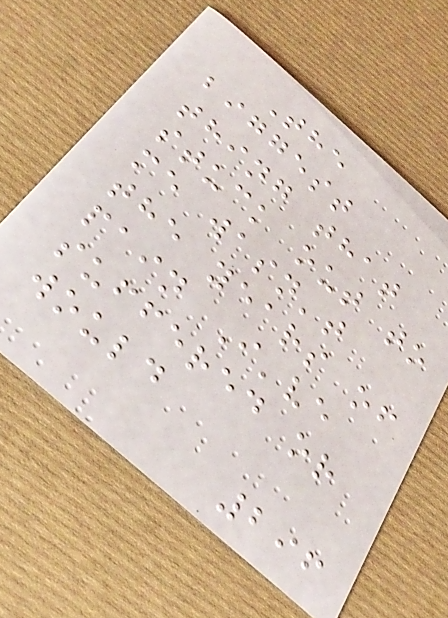The
biggest
thing that
stuck out to
me wasn't
the years of
pain I've
suffered or
would
296
